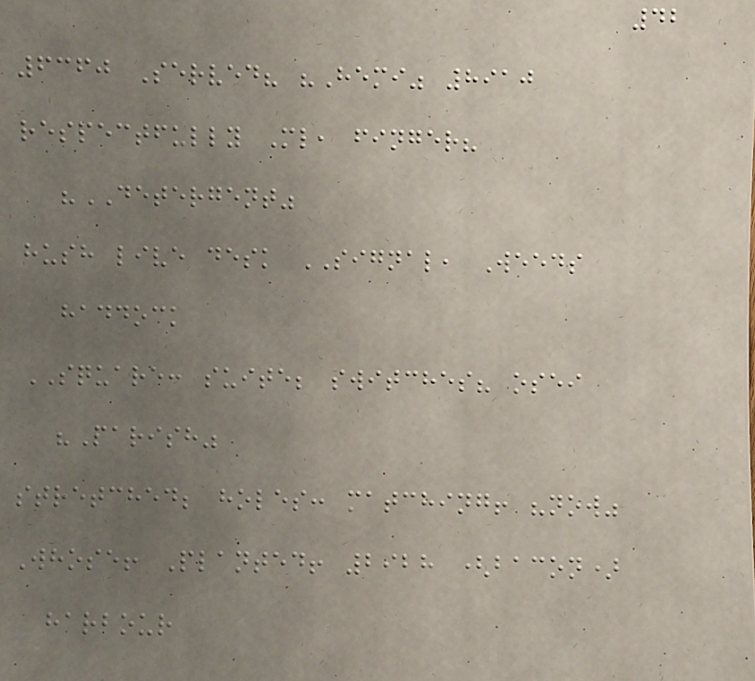42
6360 Served? "Hemi" 8910
respectfully Ml, finger?
"DETERGENT"
hush live desk SIGNAL, Weeds
haddock
SQUARE: suite; switches? osei
"Parish"
stretched; holes: matching! "now"
Whose! Planted! 2928 (bacon)
harbour
